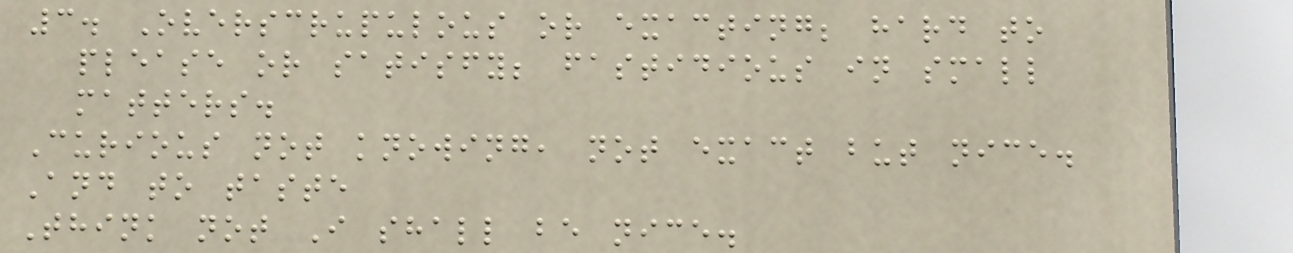3. Overscrupulous or exacting; hard to
please or satisfy; fastidious in small
matters.
Curious not knowing, not exact but nice.
And to taste
Think not I shall be nice.
